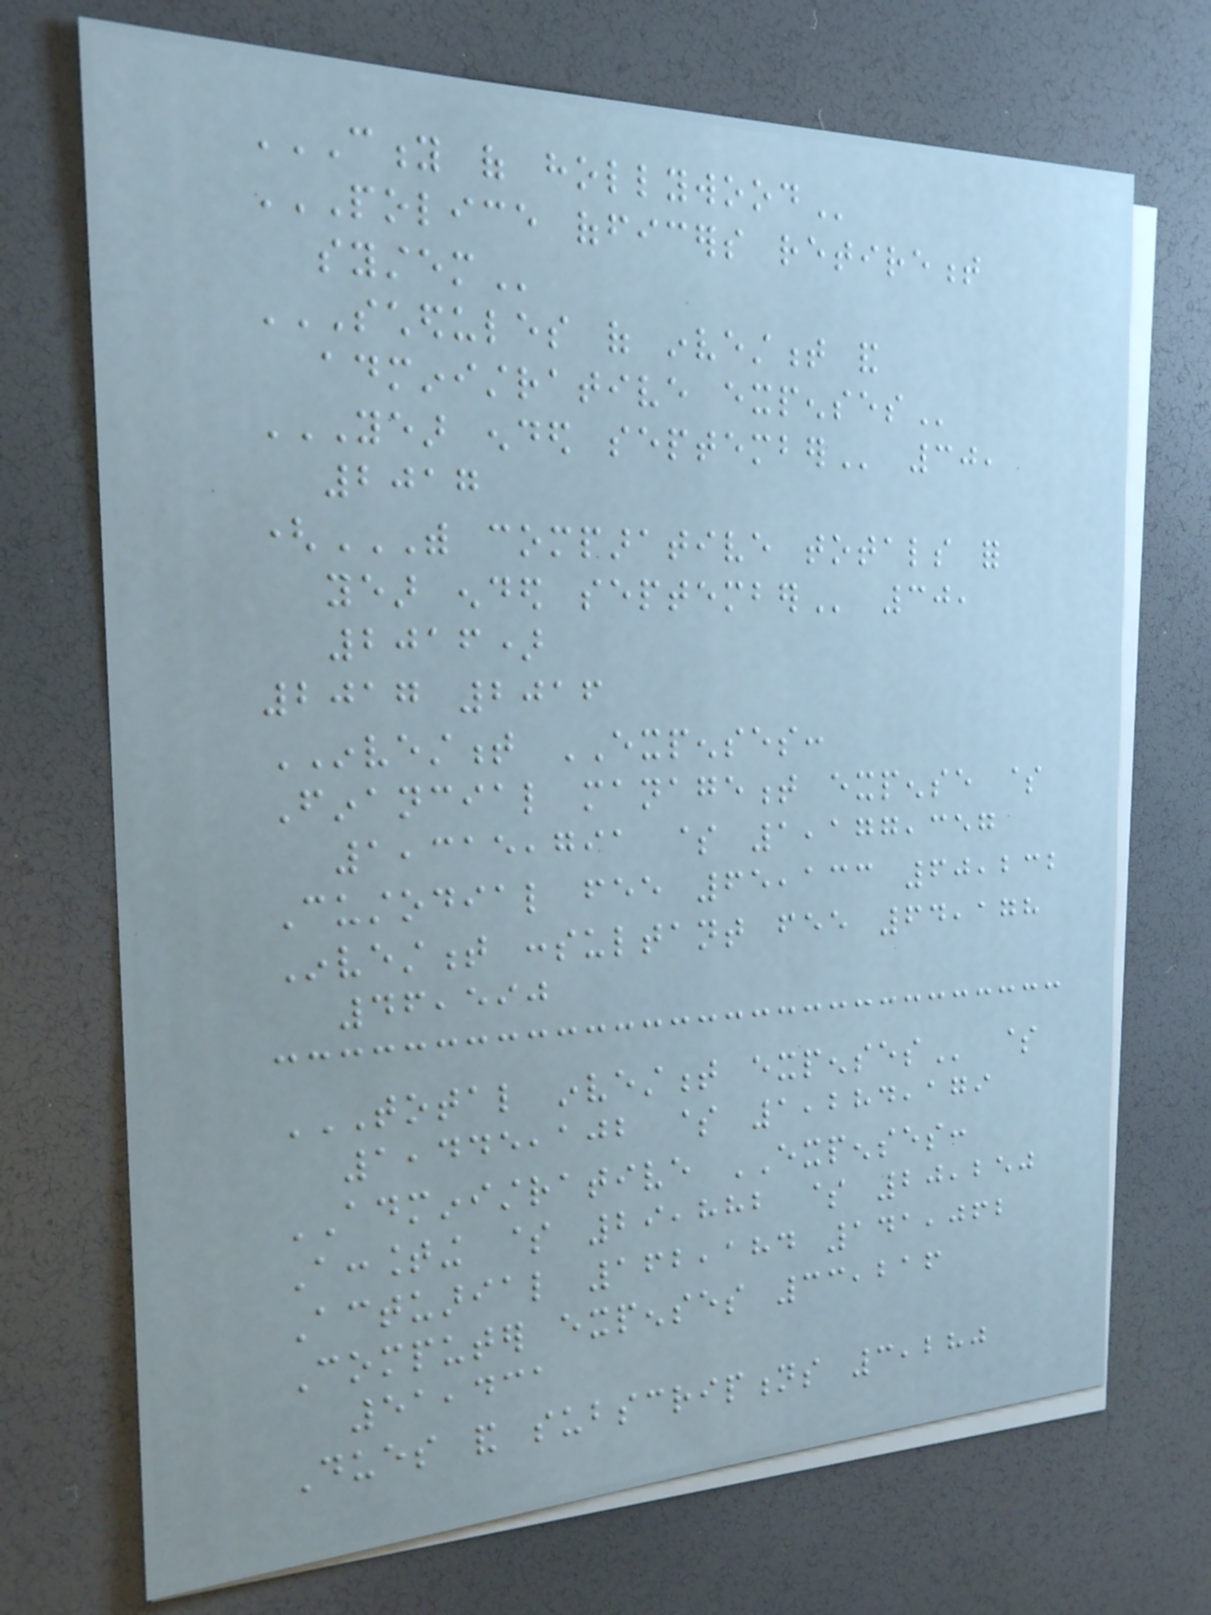CITY OF HOLLYWOOD
POLICE OFFICERS RETIREMENT
SYSTEM
SCHEDULES OF INVESTMENT AND
ADMINISTRATIVE EXPENSES
YEAR ENDED SEPTEMBER 30,
2017
(WITH COMPARATIVE TOTALS FOR
YEAR ENDED SEPTEMBER 30,
2016)
2017 2016
INVESTMENT EXPENSES:
Financial management expense $
1,315,791 $ 1,177,357
Custodial fee 65,133 60,232
Investment consultant fee 64,178
46,590
TOTAL INVESTMENT EXPENSES $
1,445,102 $ 1,284,179
ADMINISTRATIVE EXPENSES:
Accounting $ 29,882 $ 20,250
Actuarial 162,184 141,062
Computer expenses 33,216
51,431
Dues and subscriptions 3,280
